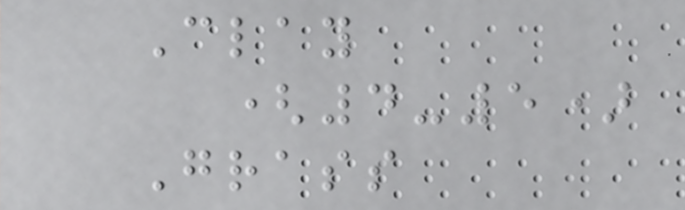Clay
(4-5)
Grass
